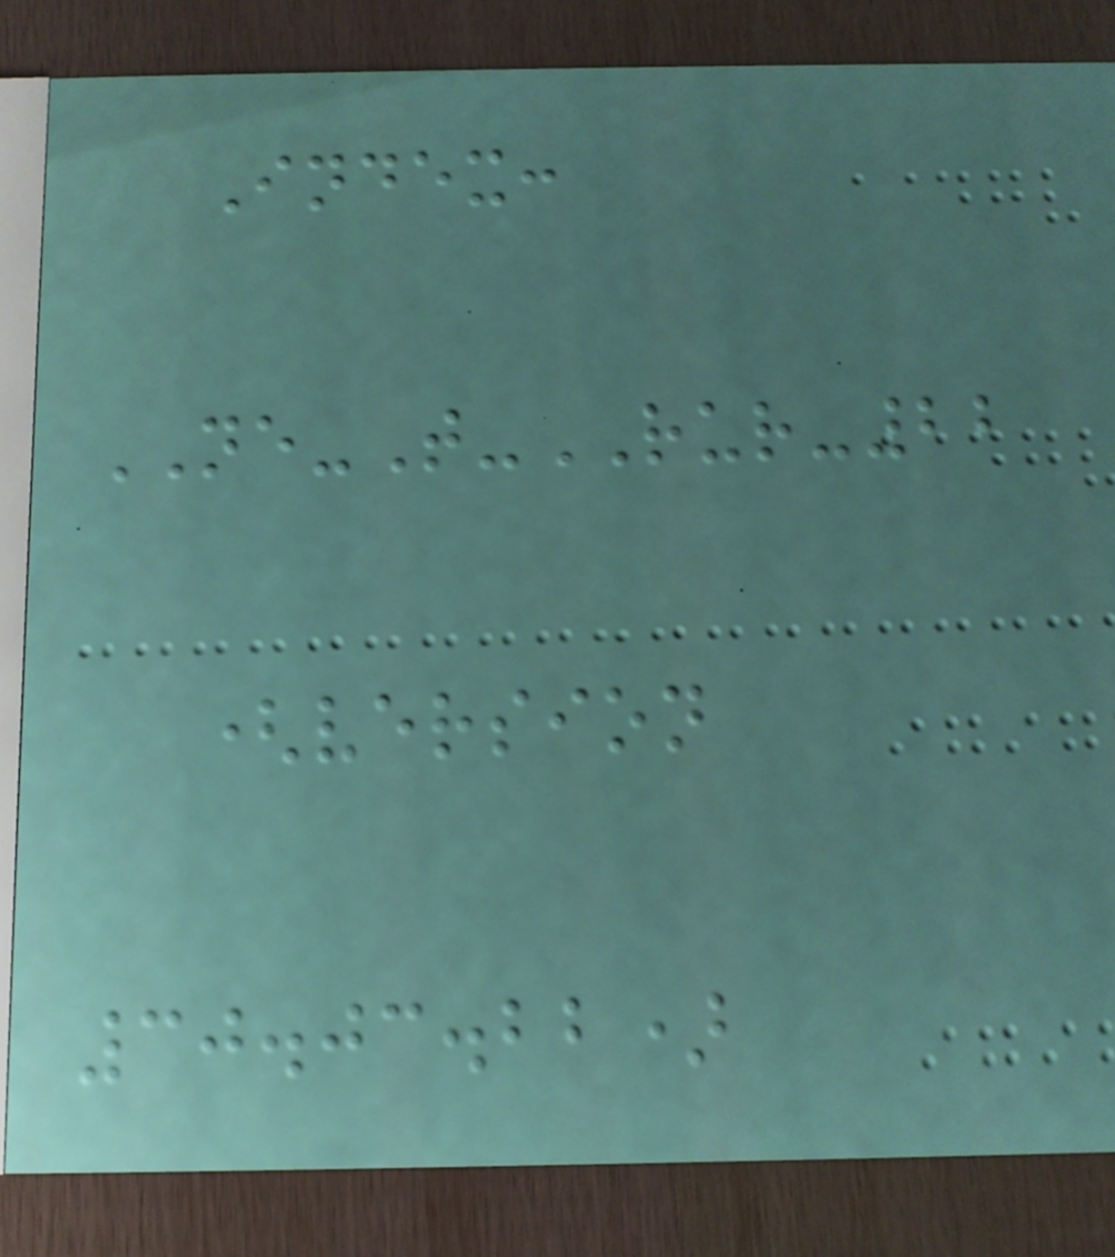Index:
NE-T-RUR-22
(version
30.03.22)
